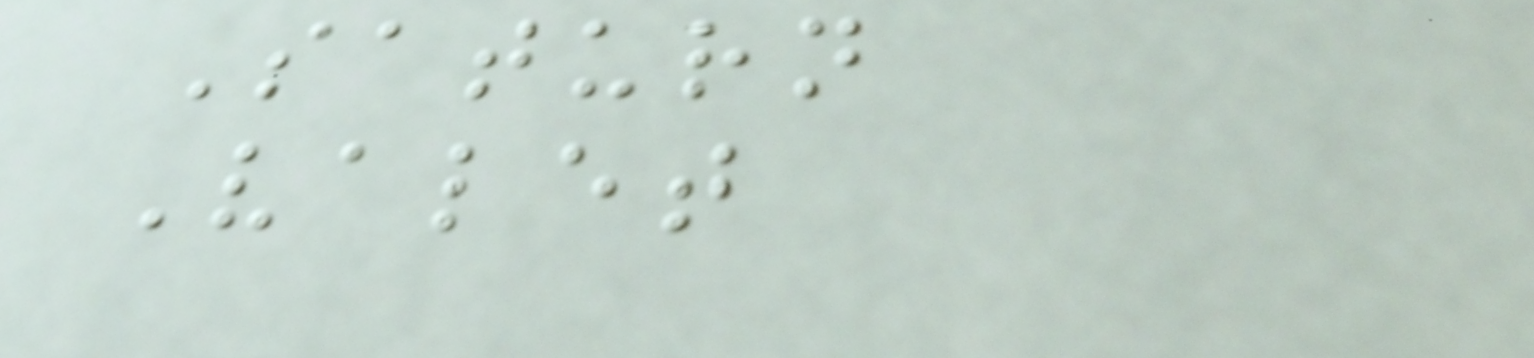Saturn
Valet
